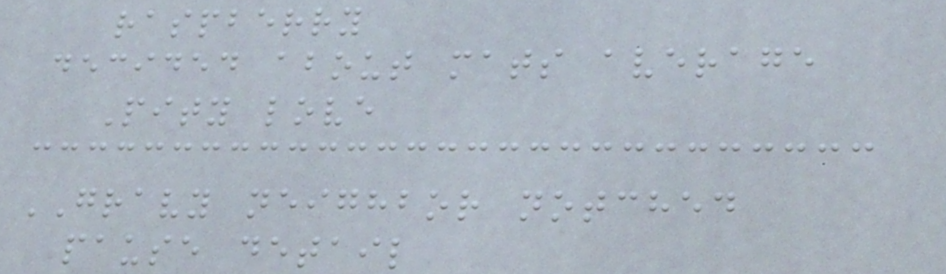raspberry
decided about mats average
Pity love
GRAVY neighbor notched
pause detail
